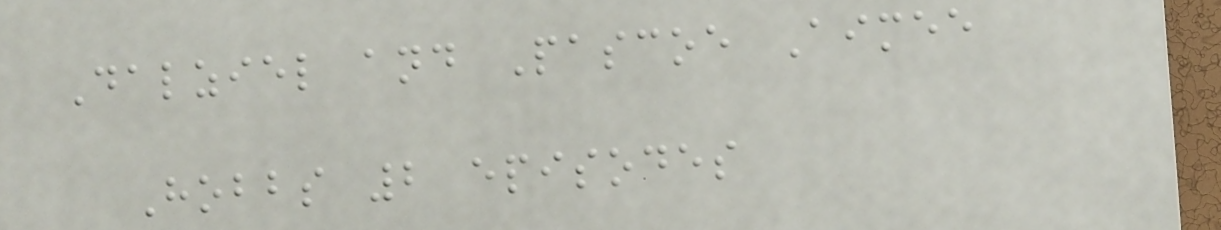Dalziel and Pascoe Aimee
Hobbs 2 episodes
